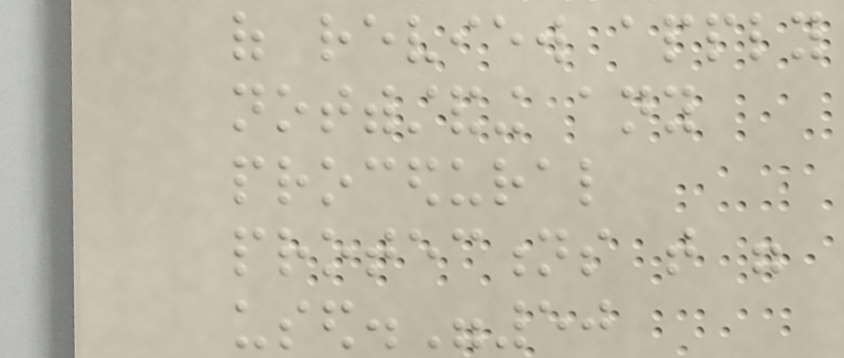of review apply
notwithstanding any
procedural
protections that were
used."50
